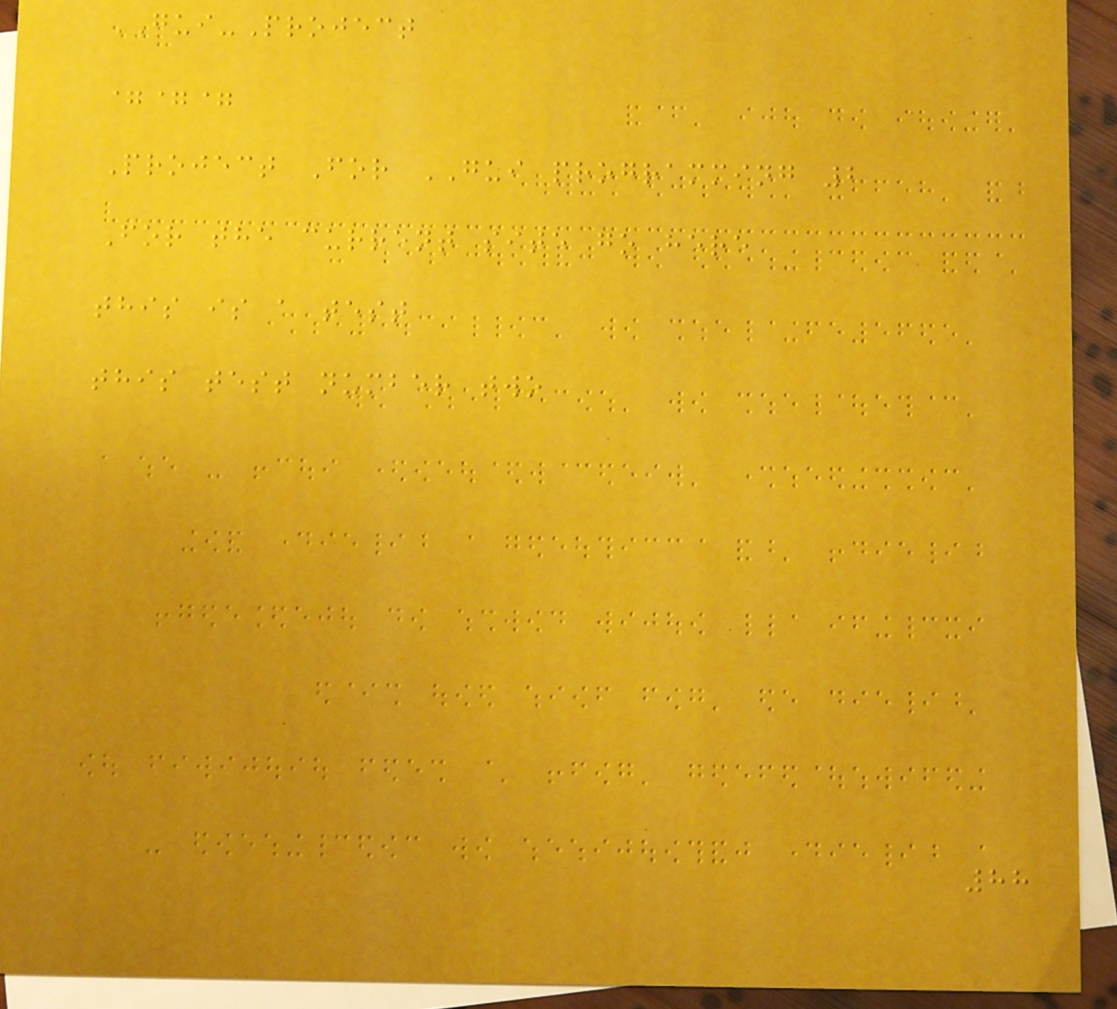GUI-Project
===
Project For GUI programming 2
For the current site go here
this is a test
this test number two
88
